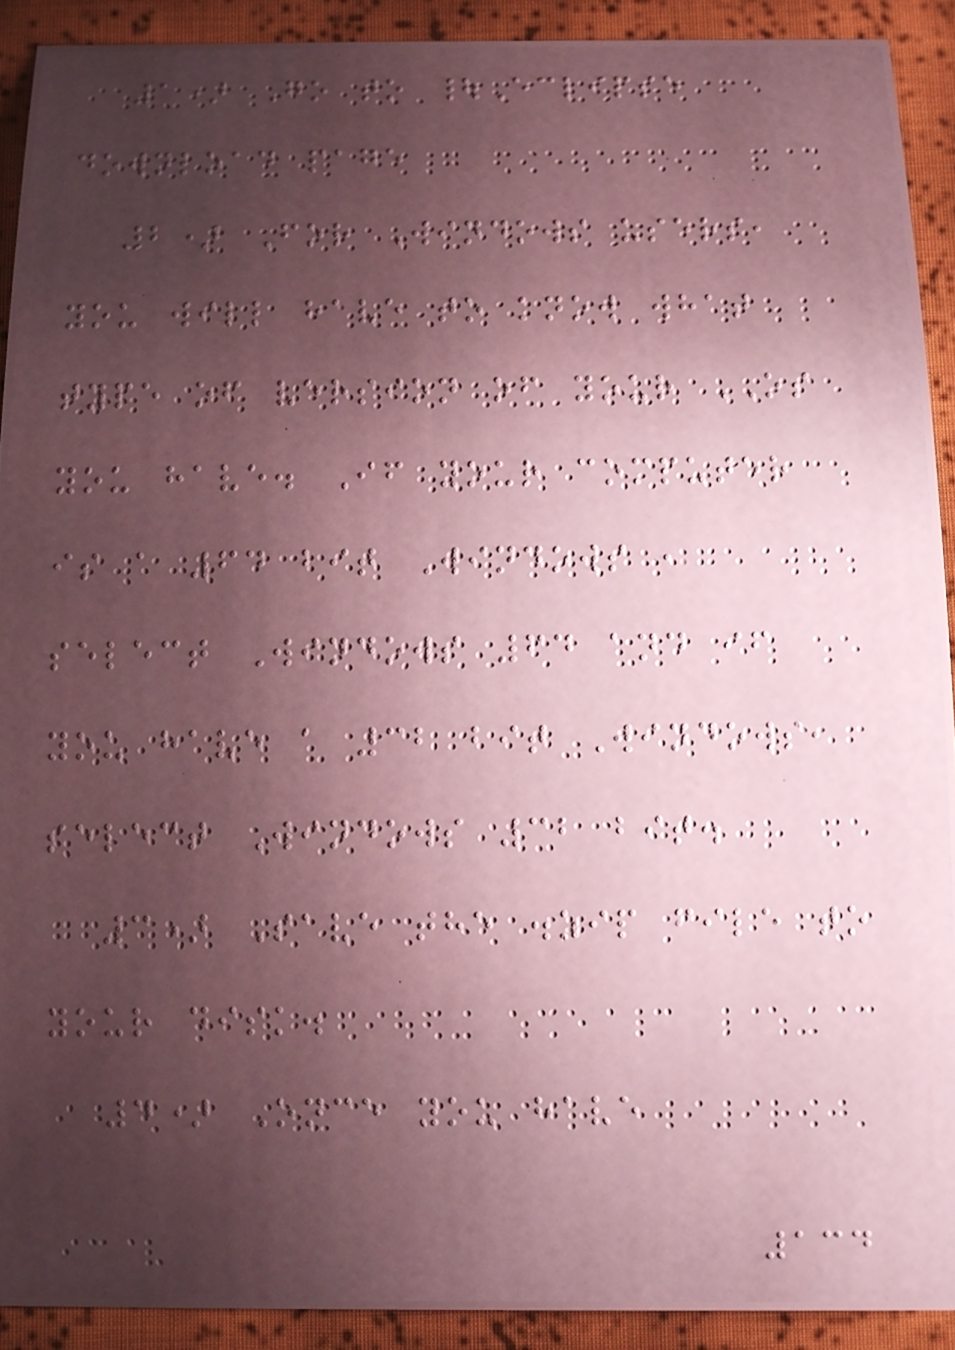1) Go to |Eclipse
download page
2) For Windows users,
you will have to know what
type of version of your OS
you have. If your computer
is a 64 bit Windows ,
select Windows 64 and if
you have a 32 bit Windows,
select Windows 32 bit.
3) Save the .zip file to
your disk.
4) Once you have
134
